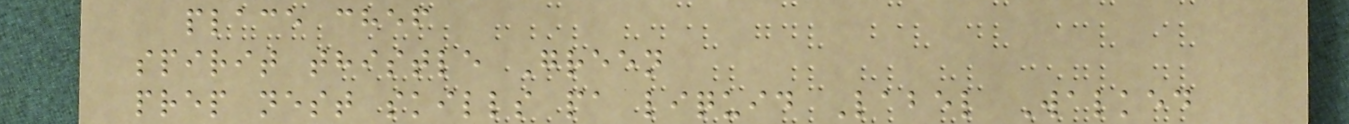place chef
spirit thistle Green
prep nest skills pa liquid Label Walked
